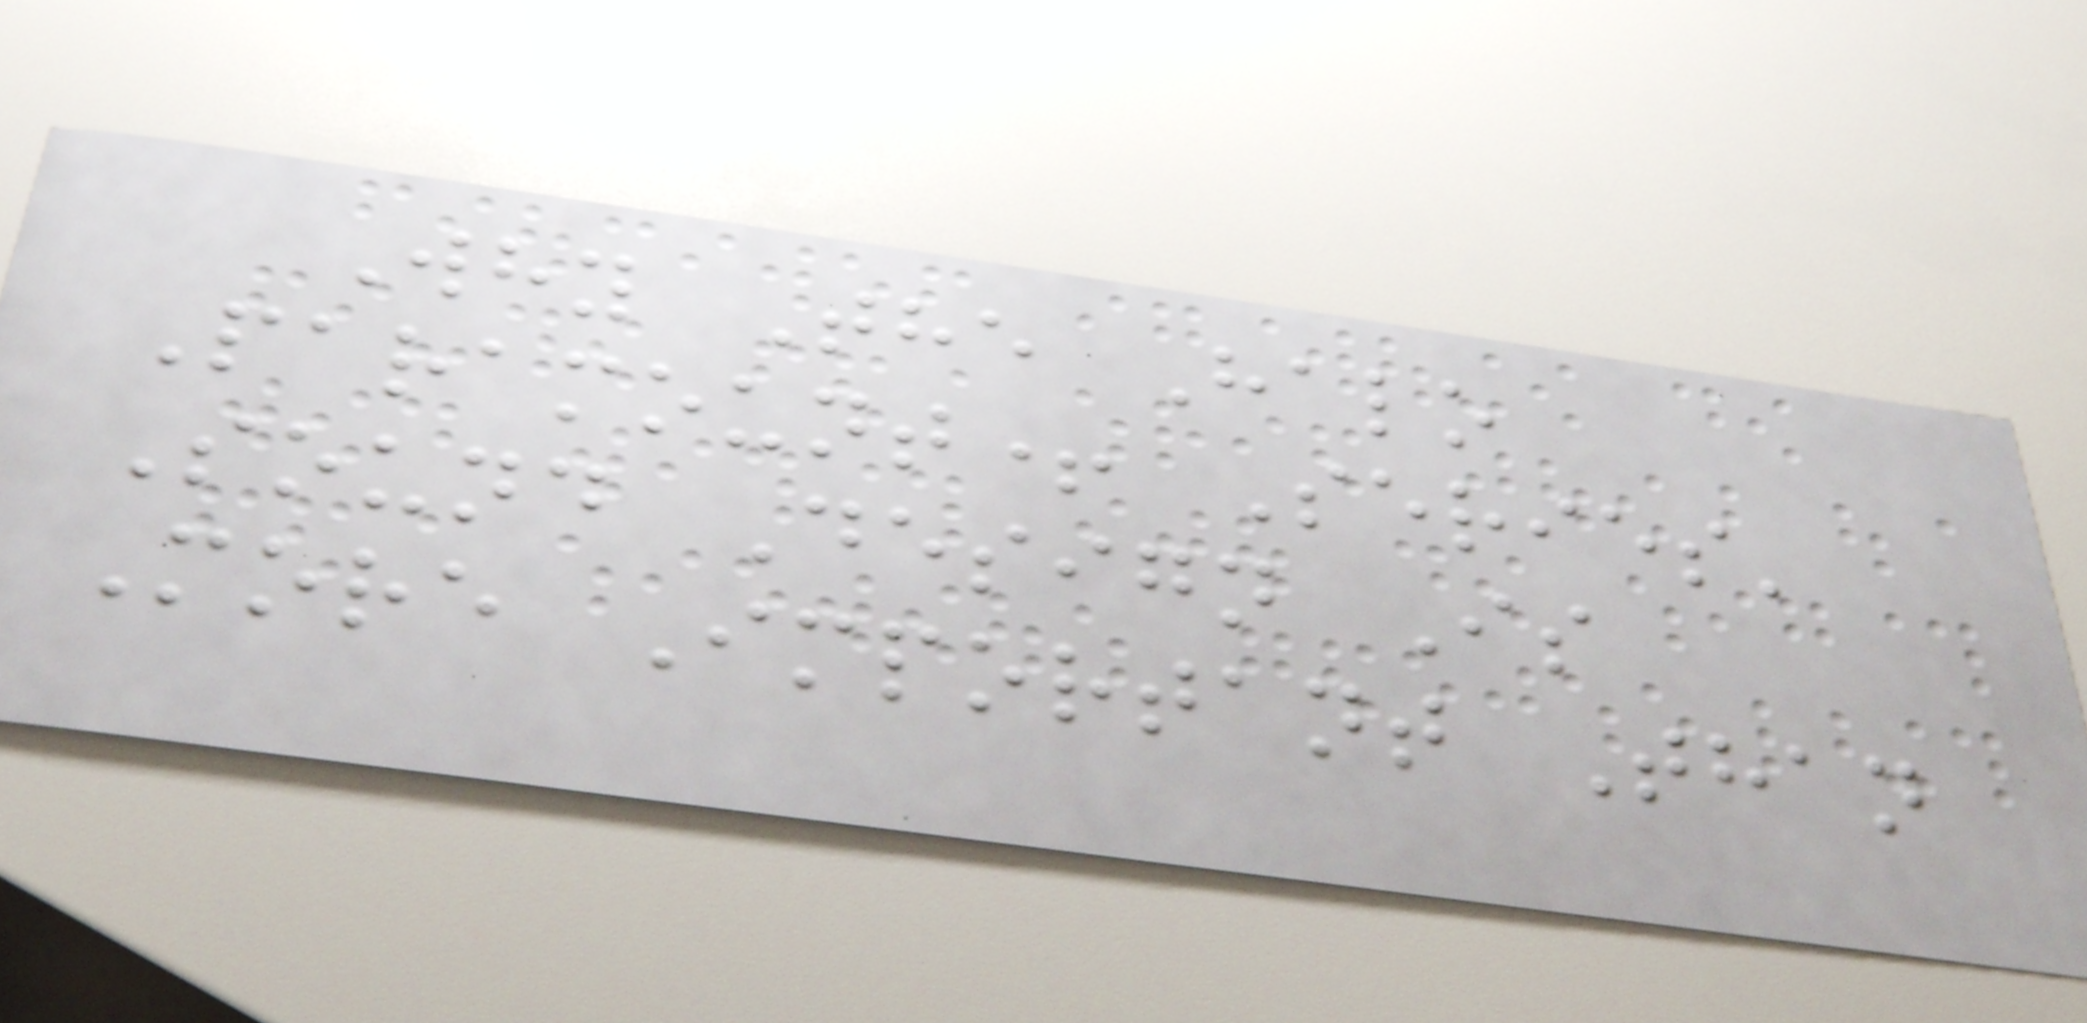Why The Halo
Paramount+ Series'
Sound Design Is
More Important Than
